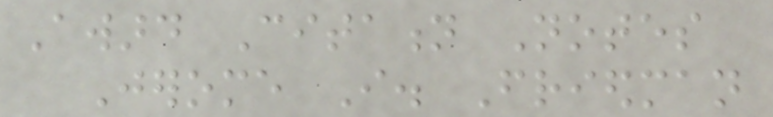Award Citation Notes
Jerome I. Friedman
